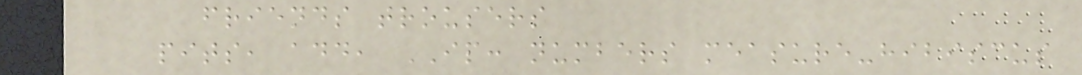friends trousers
pits, add, IP: numbers measure-hibiscus
